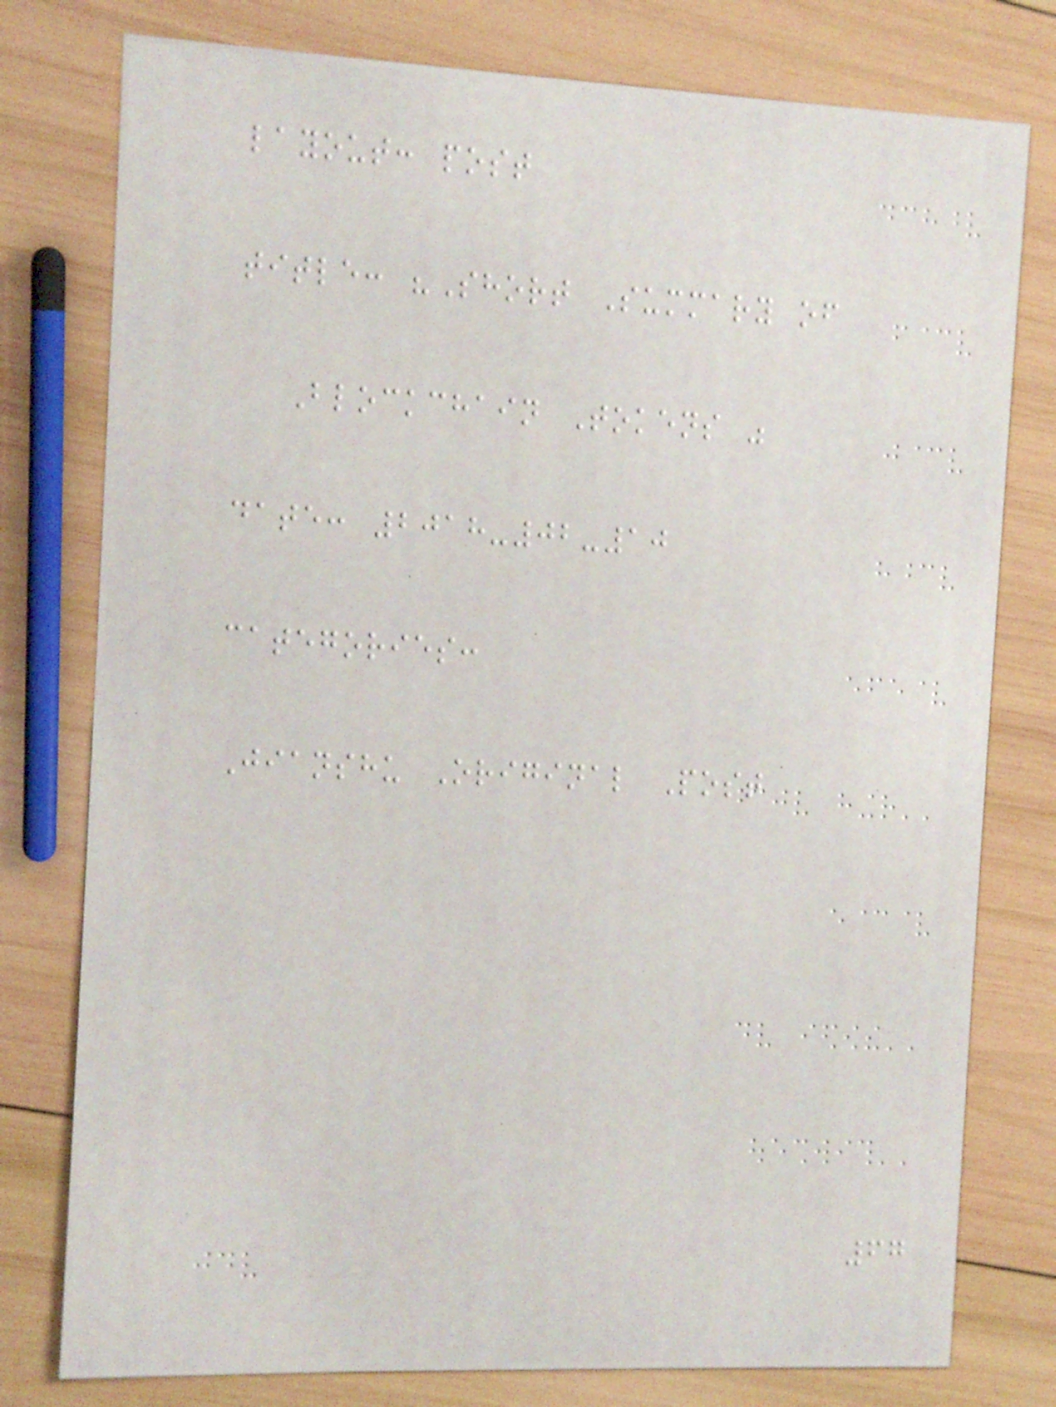layout: post
title: "Short Summary of
Blockchain Tokens "
date: 2018-02-10
categories:
Jianshu Original Post
67
